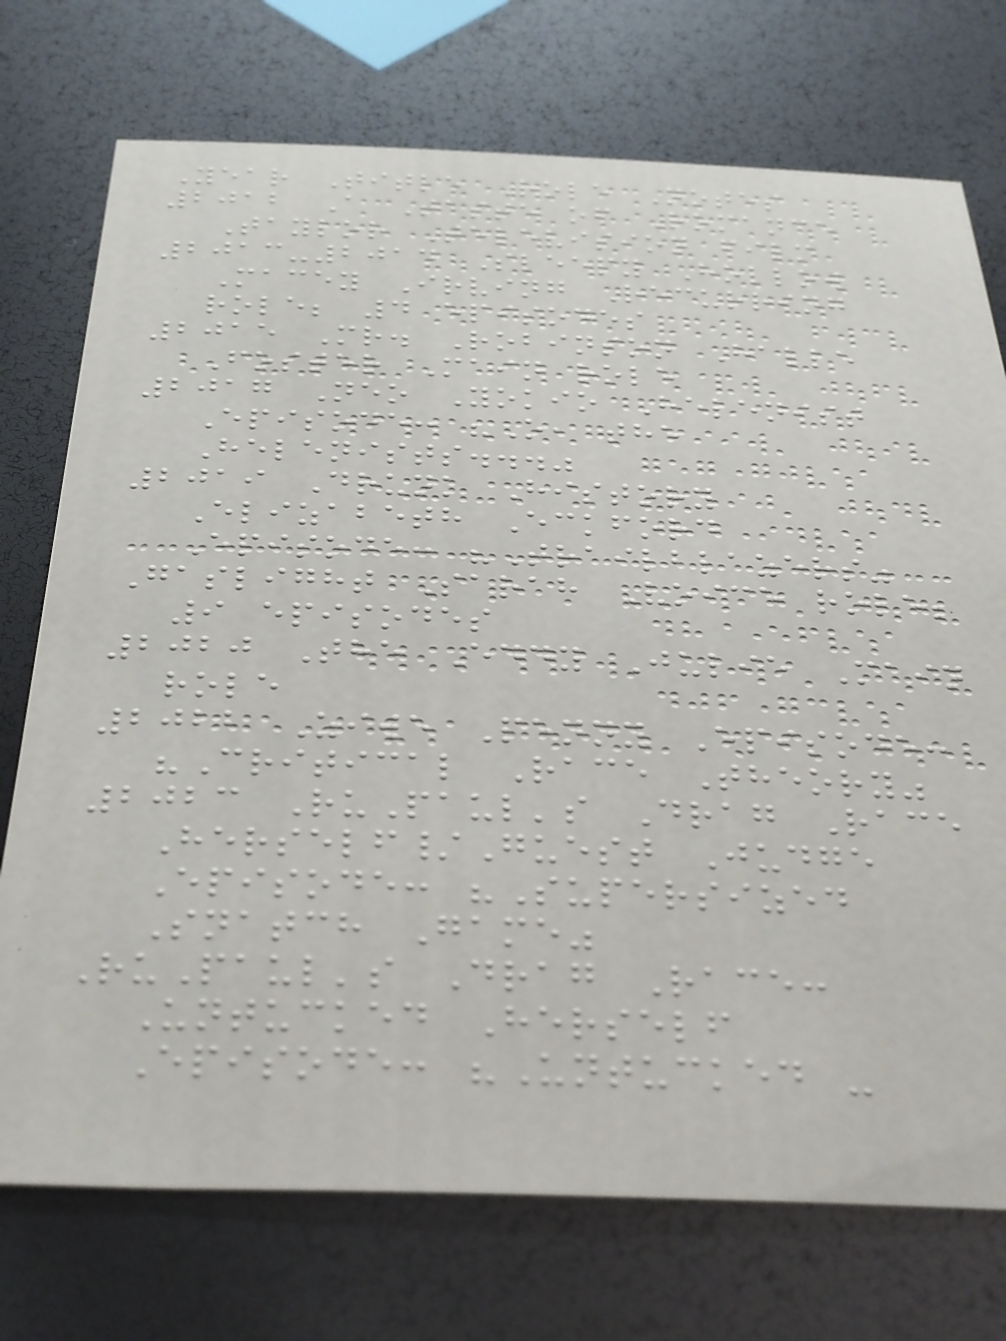Year Title Role Notes
2012 A Taste of Romance
Taylor Television film
2013-2014 Sleepy Hollow
Macey Irving Recurring
role; 4 episodes
2015 Mr. Robinson Halle
Foster Main role
2017 Neo Yokio Helenist
Episode: "O, the
Helenists..."
2019 Drunk History
Elizabeth Eckford
Episode: "Trailblazers"
Gaslight Sarah Voice role;
9 episodes
2020 The Eddy Julie Main
role
2022 Ziwe Penny Episode:
"Critical Race Theory"
2023 RuPaul's Drag Race
Herself/Guest Judge
Episode: "Supersized
Snatch Game"
RuPaul's Drag Race:
Untucked Herself
Episode: "Untucked -
